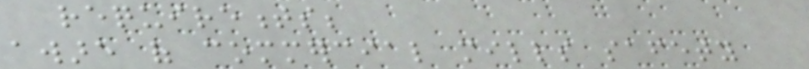requirements;
aware of commercial mills safety
